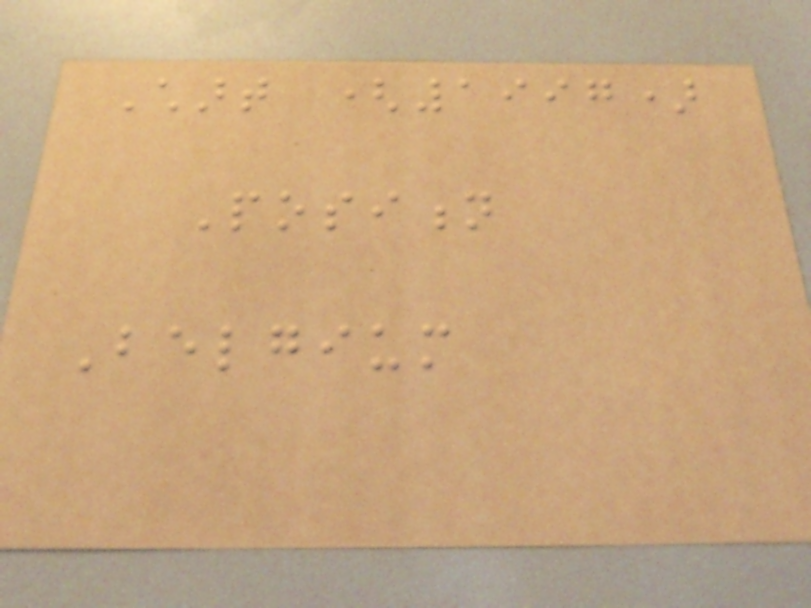Chart (1997)
Position
Belgium
